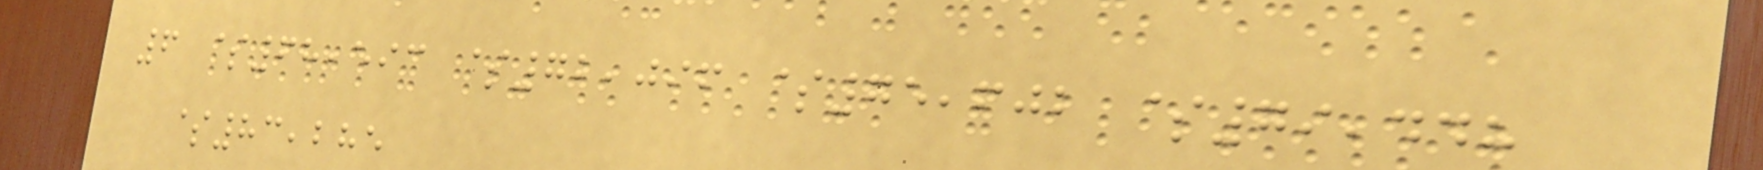6 $68,593 $72,096 $75,602 $79,448
$83,285
